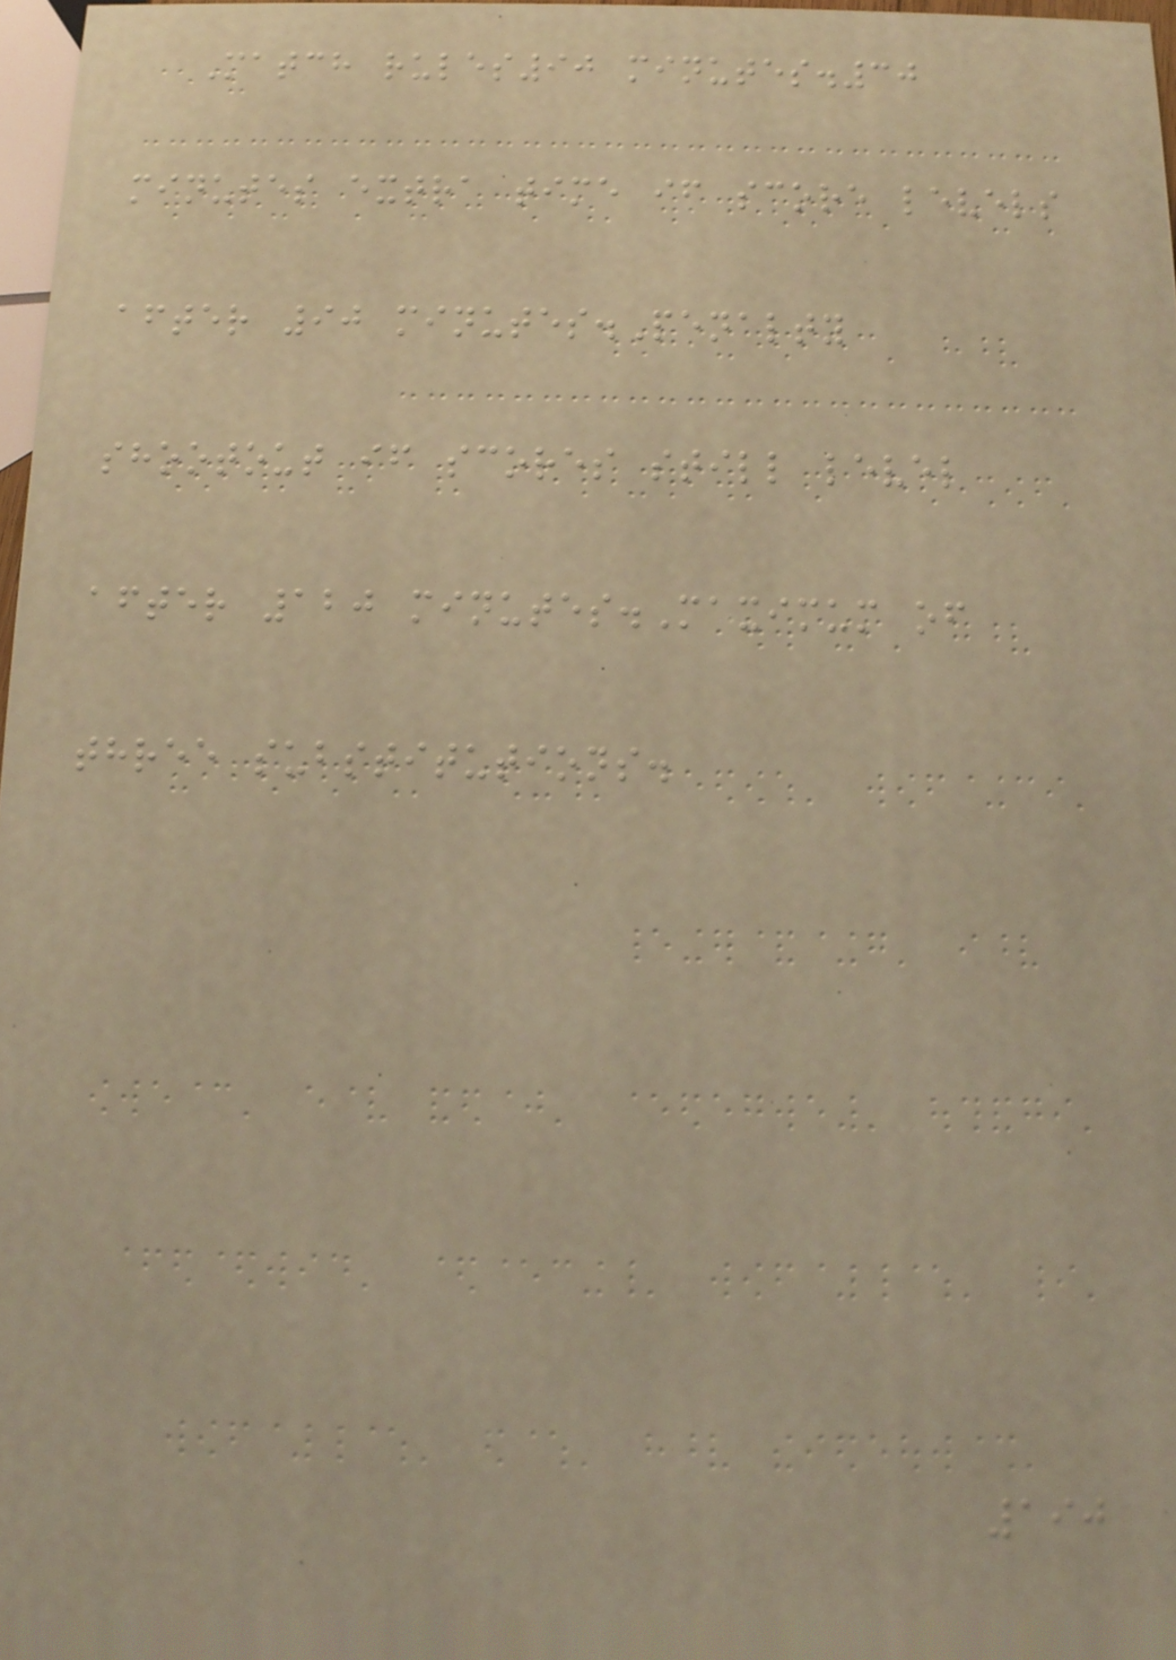Match rules90 minutes.30
minutes extra time if score levels
after 90 minutes.Penalty
shootout if scores still level
after 120 minutes.Maximum of
three substitutions.
190
